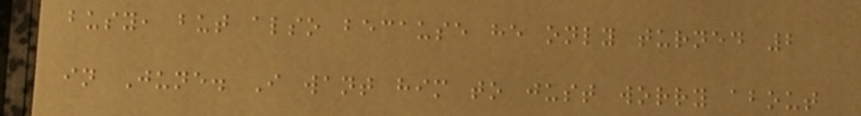busy, but also because he only turned 2
in June. I want him to just worry about
